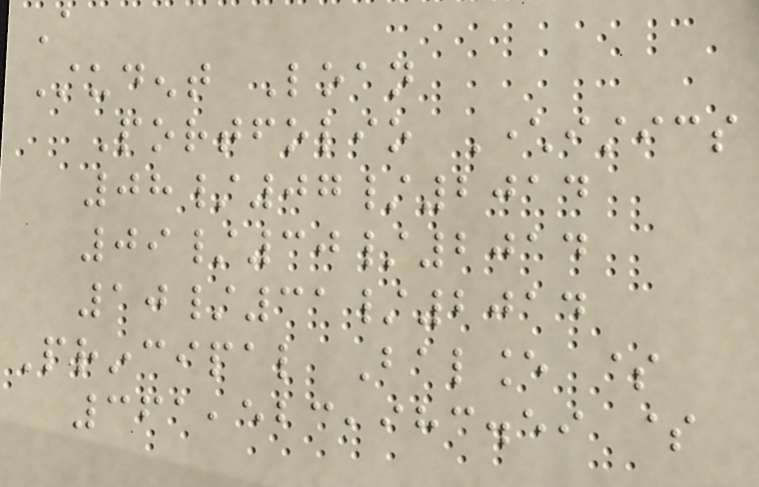A
Student Loan
Portfolio Characteristics
08/07/2014
09/30/2014
10/31/2014
Principal Balance $
361,523,983.59 $
